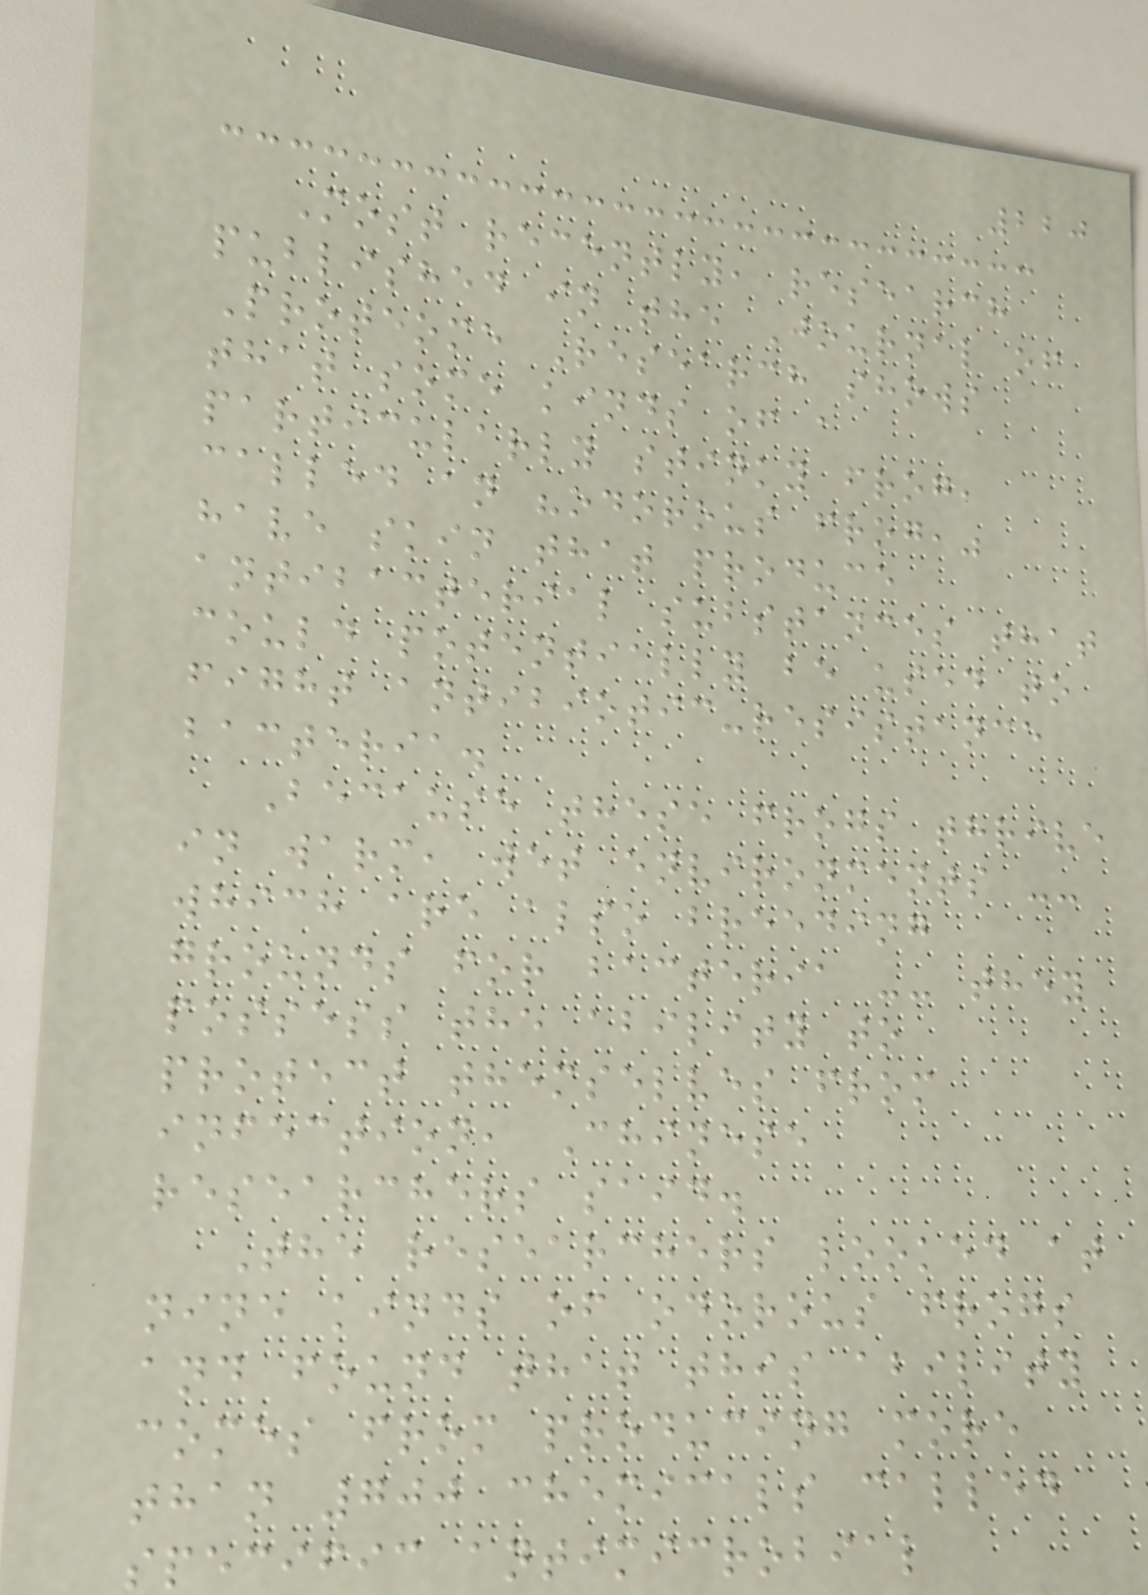220
Most recently, research
published in the Journal of
Proteome Research shows
that some kinds of a
particularly stinky frog,
called an "odorous frog,"
have skin that produce
antibacterial substances that
could potentially be used to
fight antibiotic-resistance
bacteria.
Because these frogs thrive
in warm, wet environments --
which are also breeding
grounds for bacteria -- they
possess the ability to
protect themselves from
infection, Chinese
researchers said.
The researchers looked at
nine kinds of odorous frogs
and found that this ability
comes from producing more
than 700 chemicals called
specific antimicrobial
